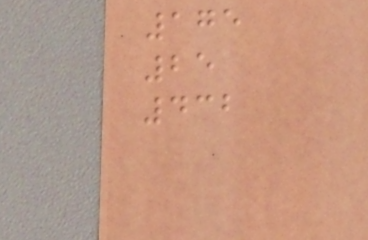175
25
432
